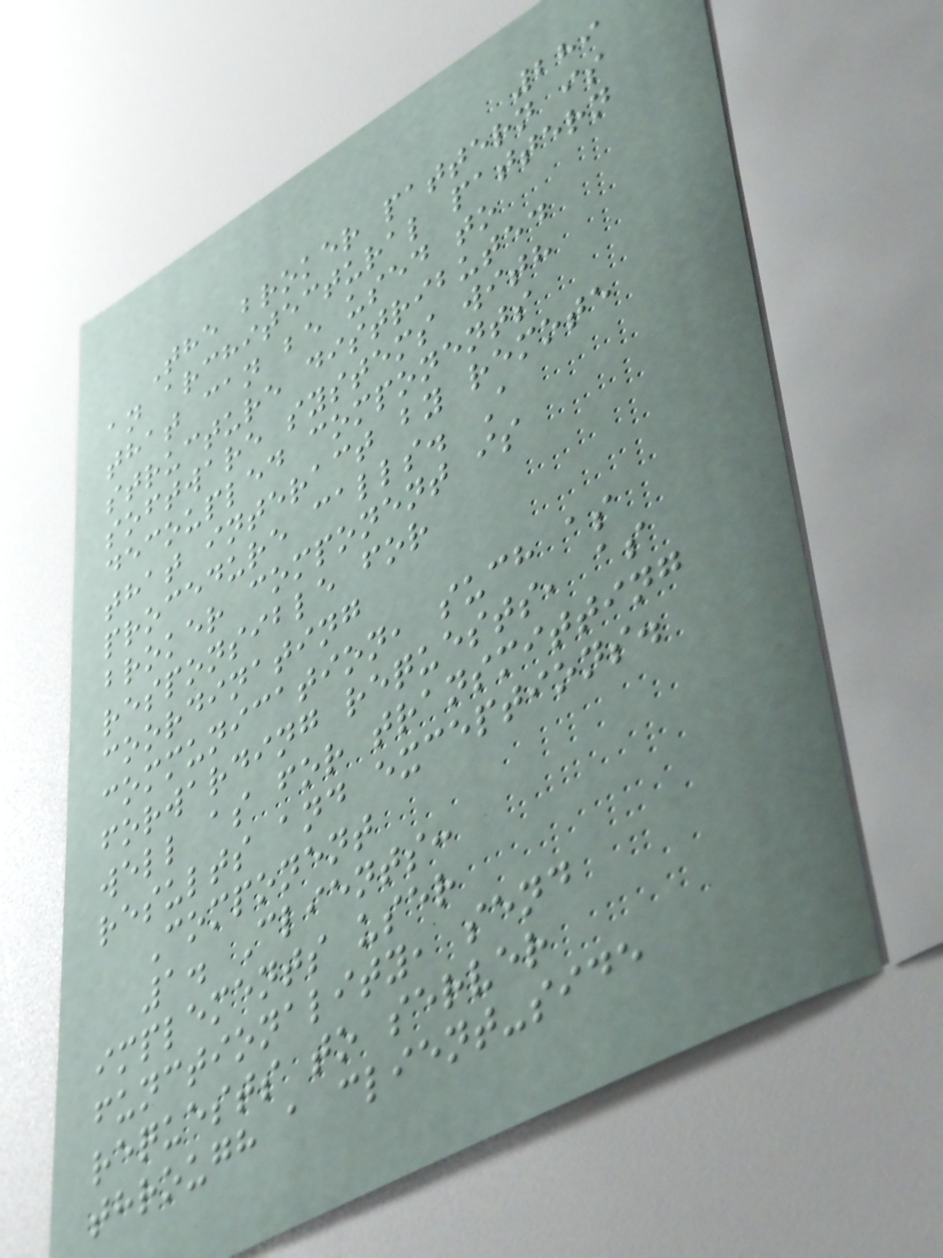289
The broker pattern is
an architectural pattern
that can be used to
structure distributed
software systems with
decoupled components
that interact by remote
procedure calls. A
broker component is
responsible for
coordinating
communication, such as
forwarding requests, as
well as for transmitting
results and exceptions.
Component
1. Clients:
implements user
functionality, send
requests to server
through a client-side
